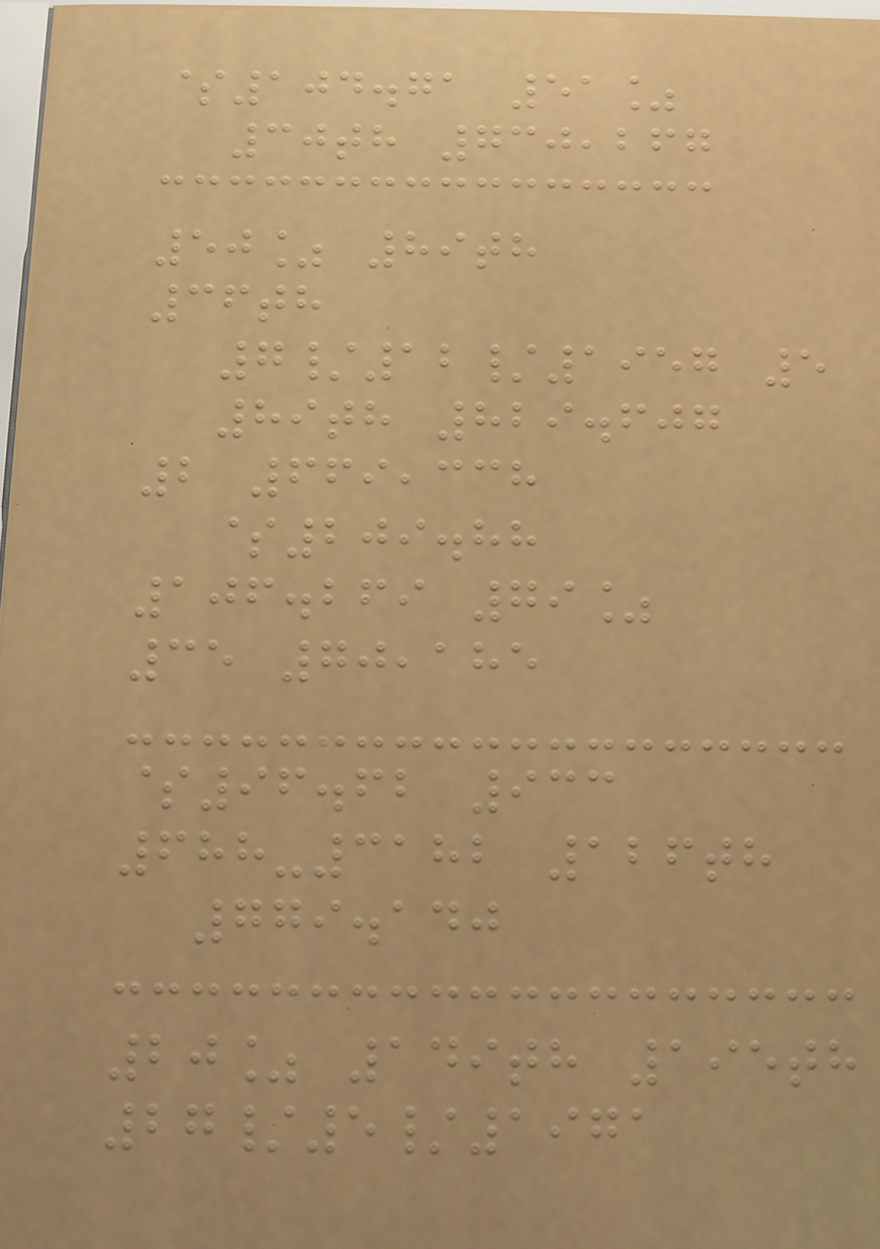$104.71 51%
30th 730,267
50% 89th
36th
7/12/1957 5
89th 829.607
2 669,338
$209.88
106.269 79%
35 70,185
$96.62 933
688-3182 126th
779.140
20% 149th 195th
27/5/1971
